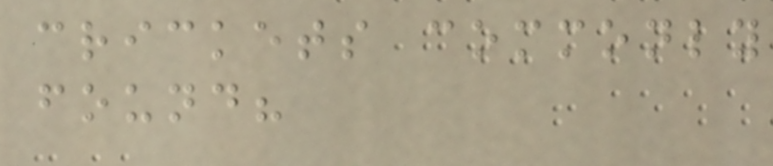crickets commonly
found?
